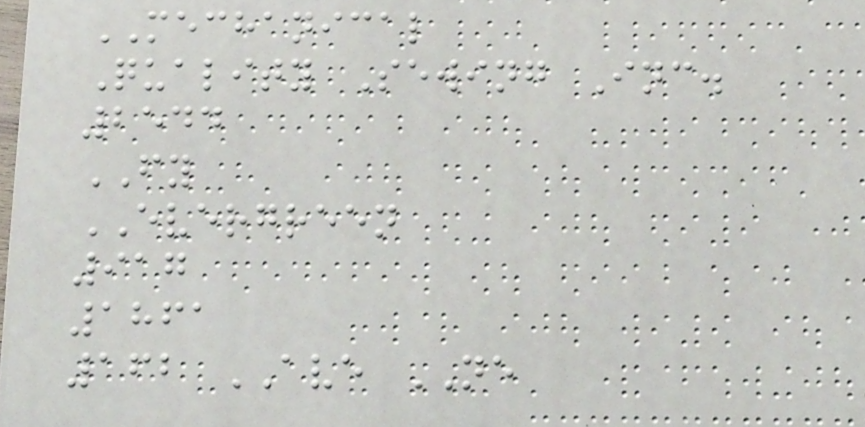MECHANICAL
Quality Sewing Inc.
2544
FY
EVERGREEN
917
1861
162 AVE NE
